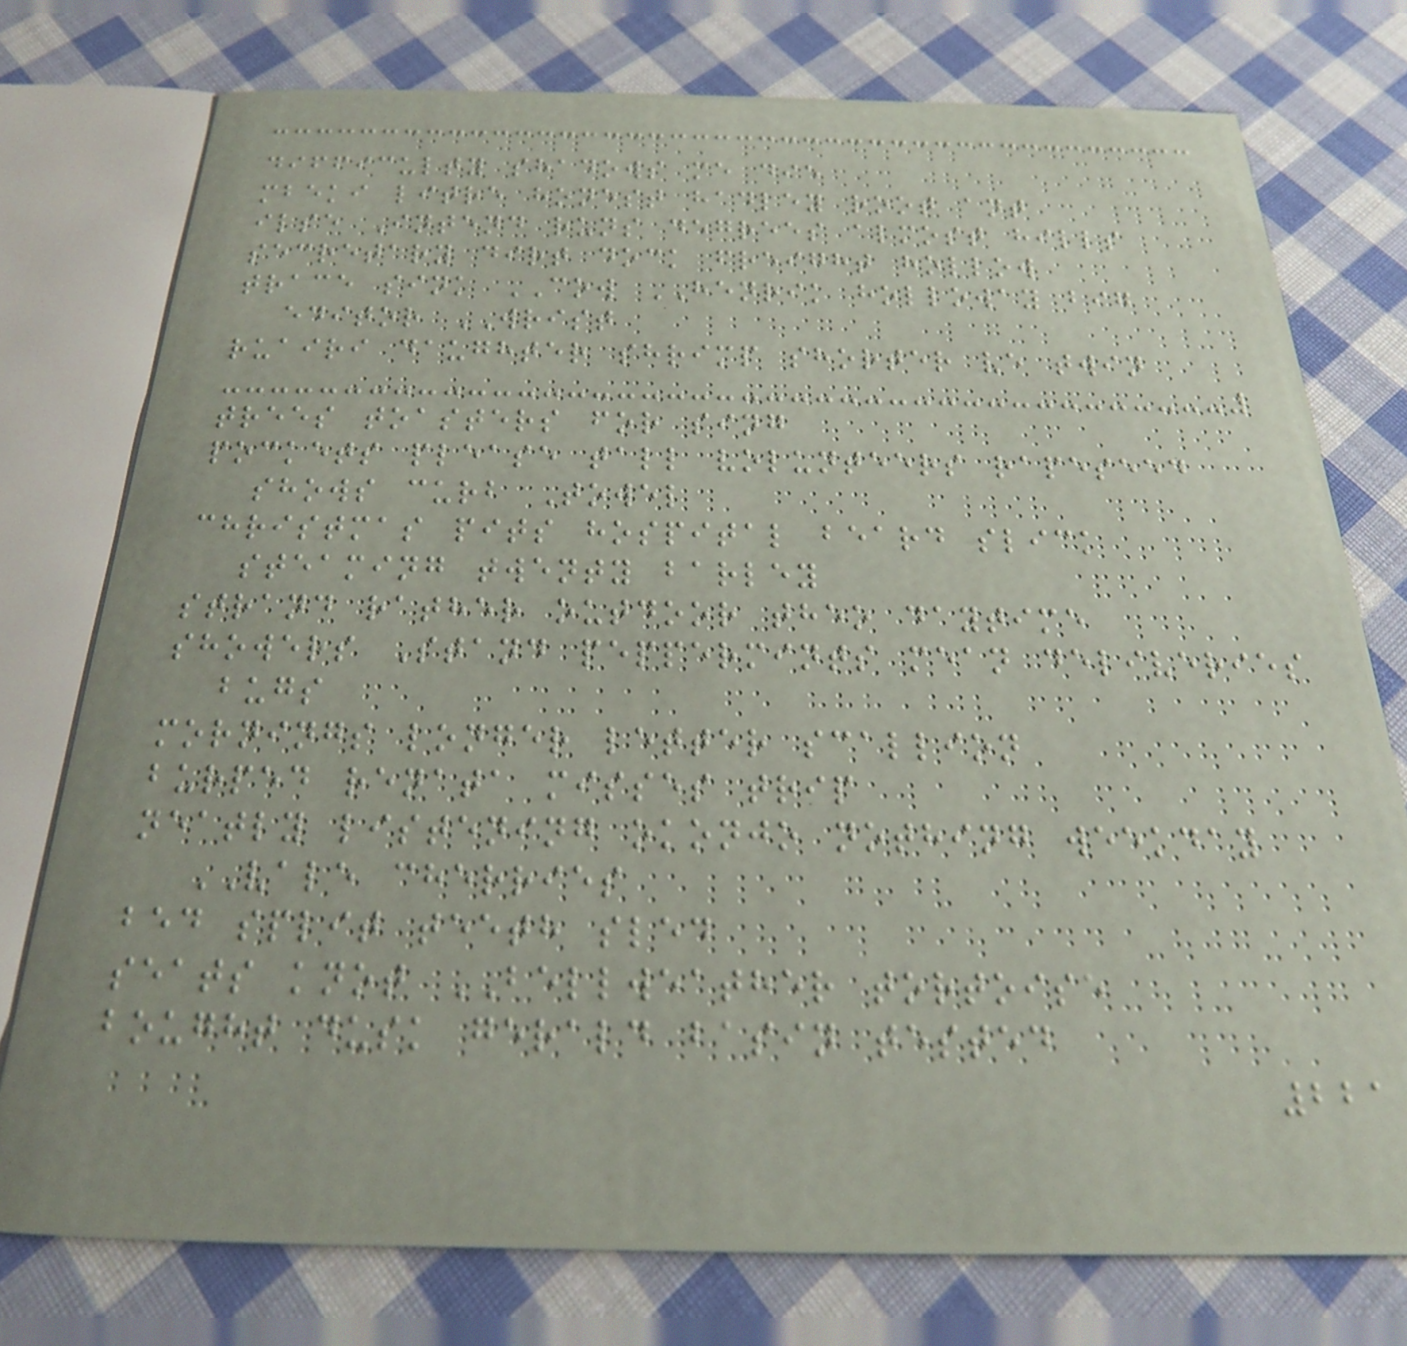difficulty shadows me die
mbeki litre honest hadley root ant
ilse Intend runs degrees almost hills
secretary dirt dock freight hollow
trace sink COW HENRIK holloway big
editor WRIST
ruairi daughter shrimp shorter ve twin
trees toasters for sing
pockets please tall volunteers rapeseed
shows curb Towel
christmas pits hospital beard slick
steaming twenty barley
strand rather outdoor theo daytime
showers Stand peppermints mean deliveries
bugs
mornings longer letter scallion
burped renata misses trip
neatly listening okonjo nothing weekday
VALE cherries
bed split teeth sled
seats knot BELLWEATHER tortoise
bought dusk gerald basin tested
221
